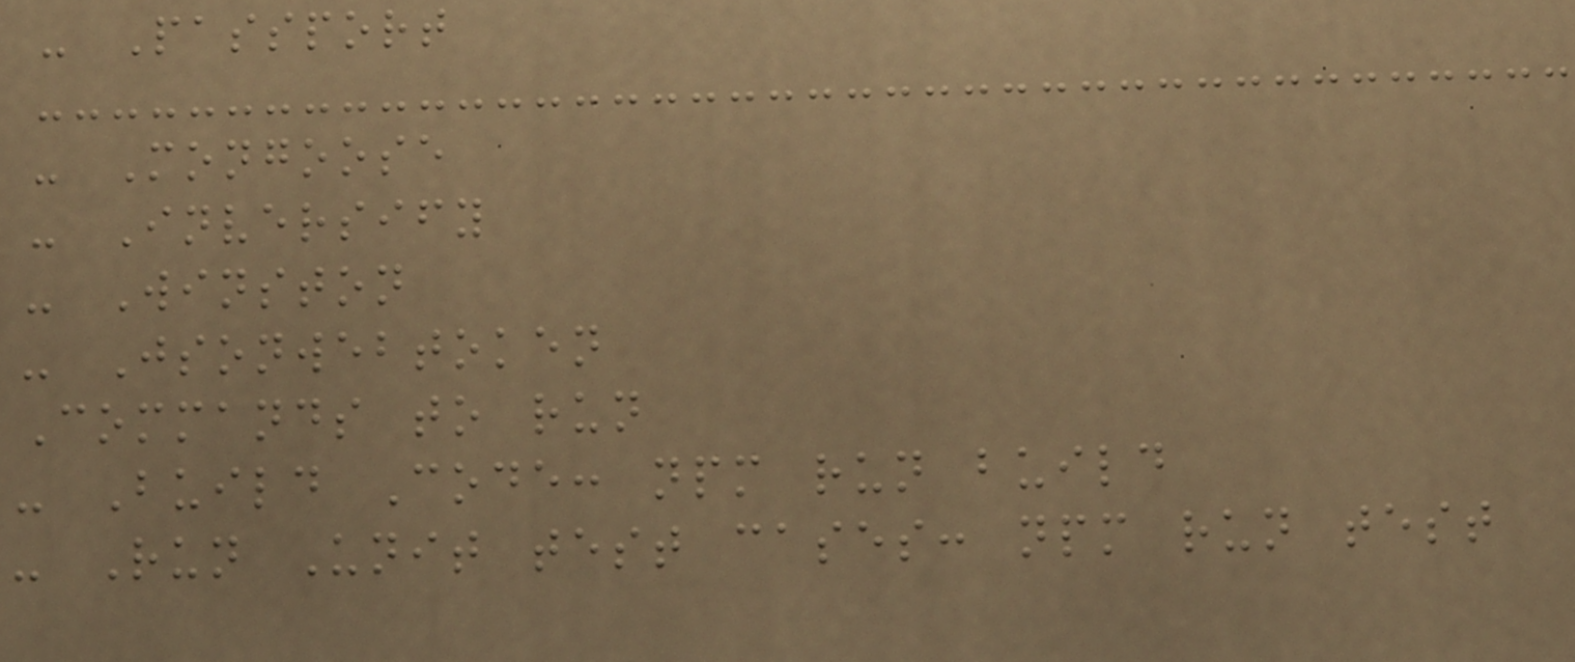- Passport
- Mongoose
- Inversify
- Winston
- Jsonwebtoken
Commands to run
- Build Code: npm run build
- Run Unit test cases: npm run test
